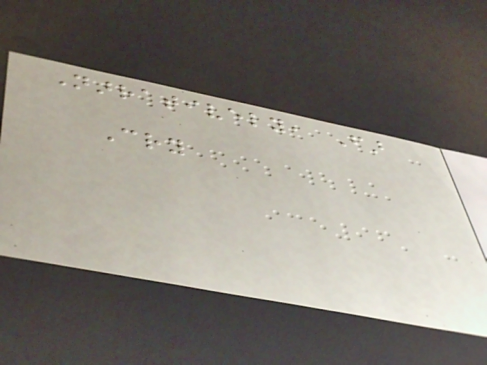Narratively, Far
Cry
